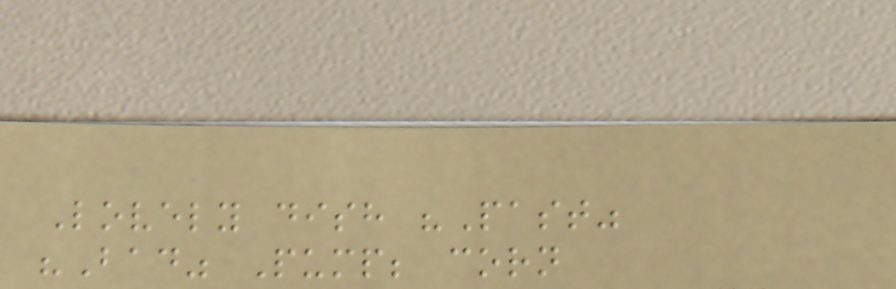Lovely dish "Past"
"Bad" Pump; corn
